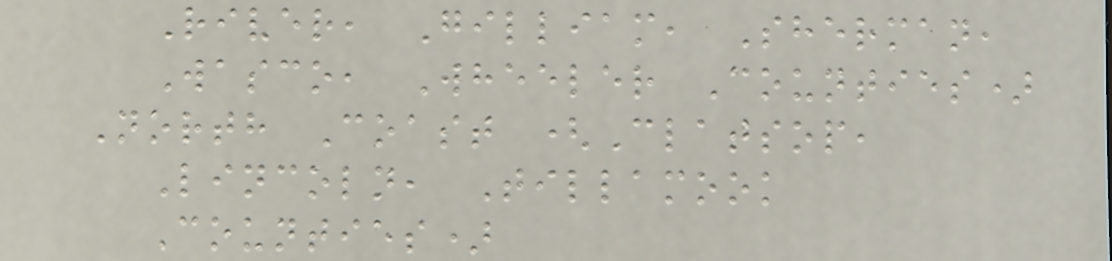River, Gilliam, Sherman,
Wasco, Wheeler Counties)
North Coast (Clatsop,
Lincoln, Tillamook
Counties)
